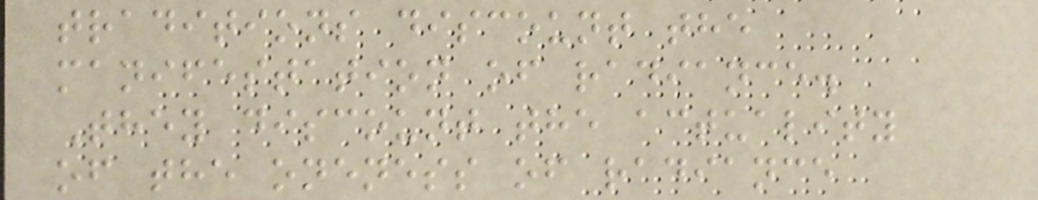traditions discount the
manifestation of radiance.
They discount the actuality
of the oneness of radiance
